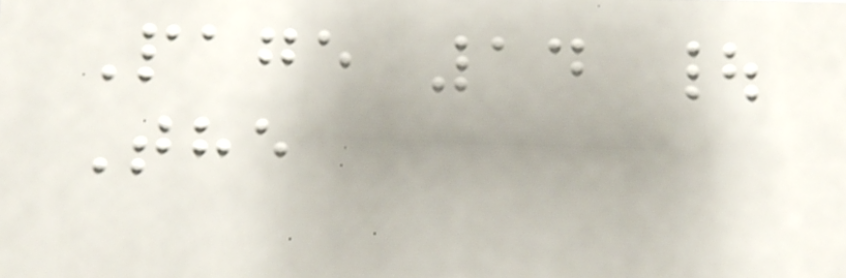Page 14 |
The
